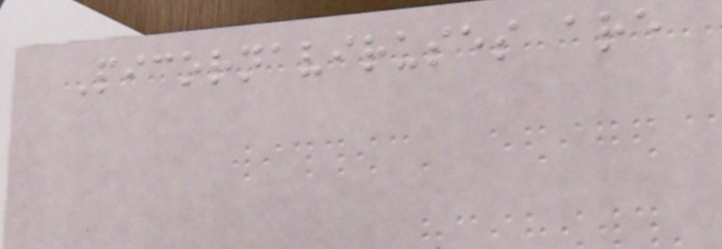Picornaviruses are
